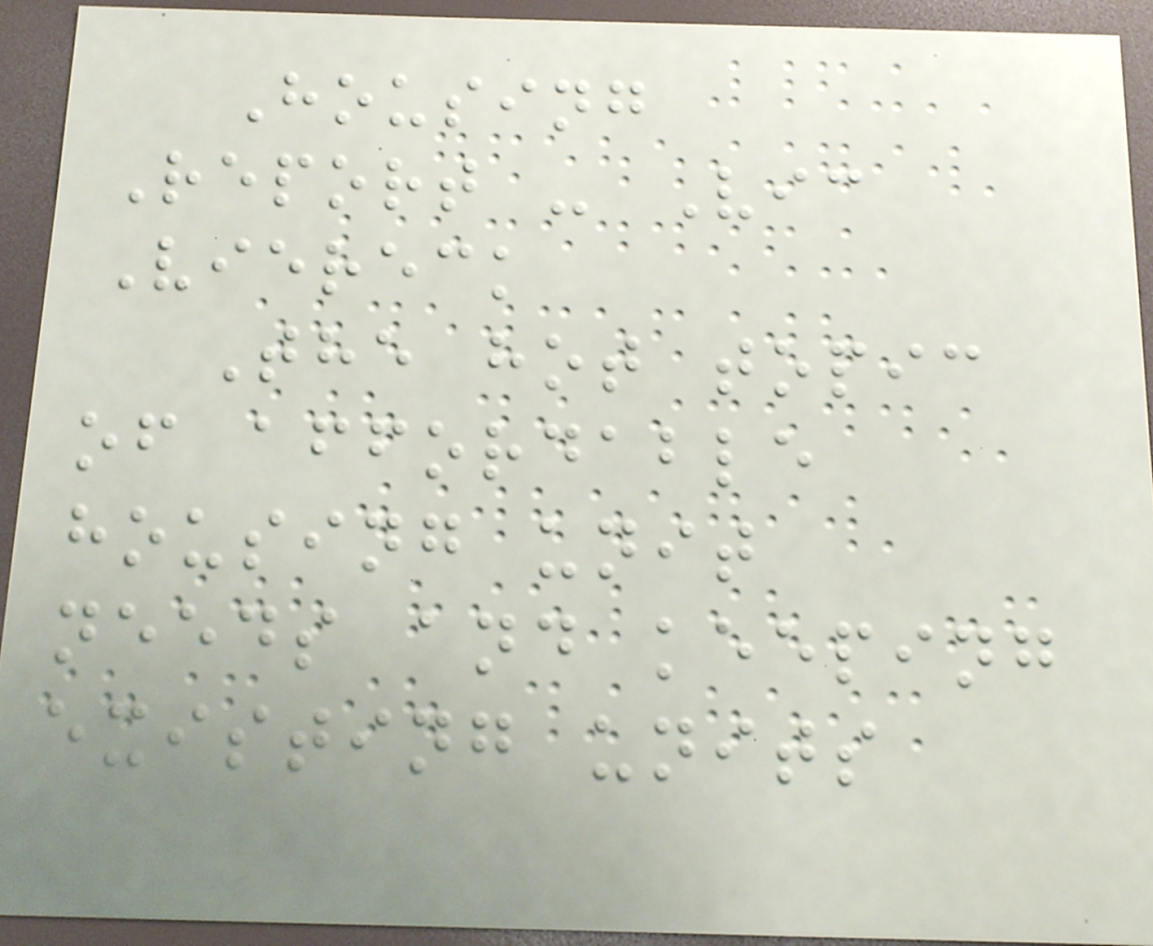Housing
Report - Vic
Viereck
The hot topic
of affordable
housing unit
needs and keeping
existing units
